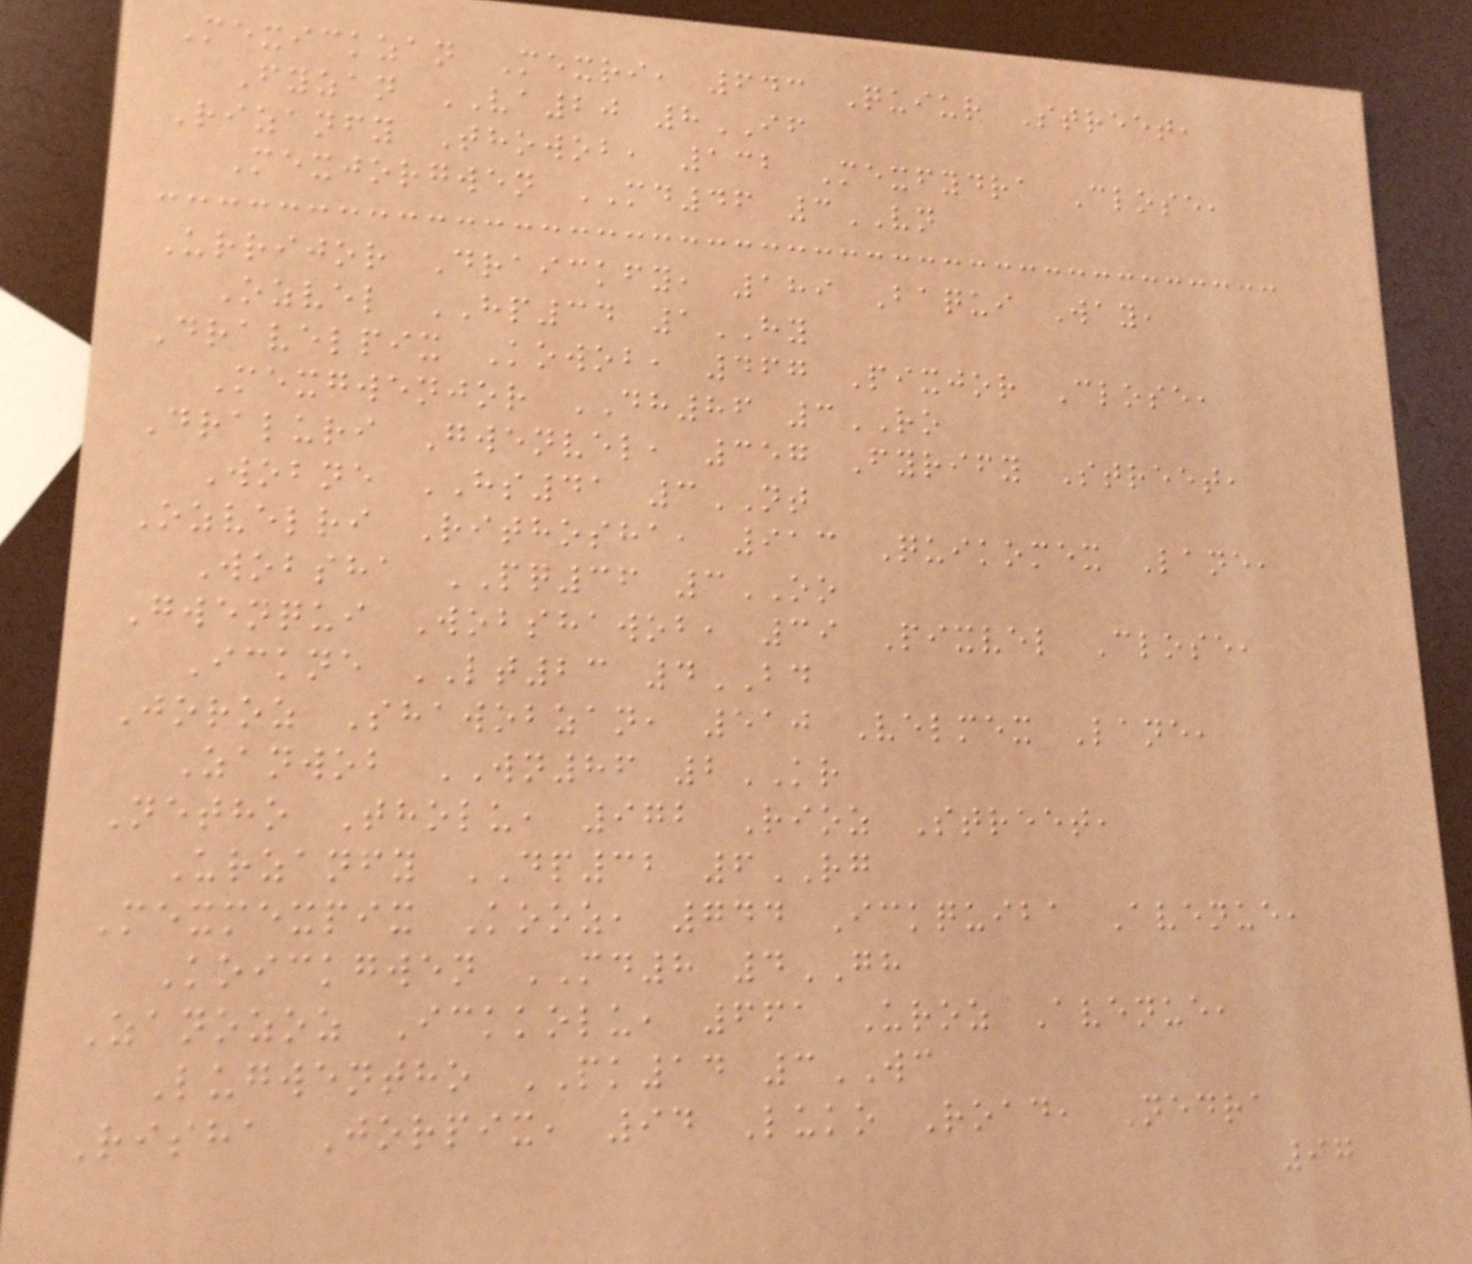Mexickzan Mexri, 643 Quiur Street,
Fyzan VA20 8IF
Rizanfy Thowob, 132 Mexfydra Close,
Mexjorgwen MD46 3VN
Urrijor Draickfy, 189 Baqui Way,
Ozvel HP34 1HY
Dravelpix Kowob, 467 Pixjor Close,
Mexgwenjor DH86 3RO
Draluri Gwenvel, 357 Fyrify Street,
Wobne HS41 3NT
Ozvelri Rithosha, 913 Quikomex Lane,
Wobsha PQ36 3OO
Gwenqui Wobshawob, 39 Pixvel Close,
Ickne LT23 4BD
Joroz Shawobzan, 510 Velmex Lane,
Zanwob WN86 2KR
Netho Tholu, 972 Rioz Street,
Urzanfy DP32 6RG
Mexmexpix Kooz, 744 Ickquiba Avenue,
Koickgwen MD8 4GH
Zanozoz Ickkolu, 661 Uroz Avenue,
Lugwentho PK14 3WC
Risha Jorpix, 94 Luko Road, Nedra
97
